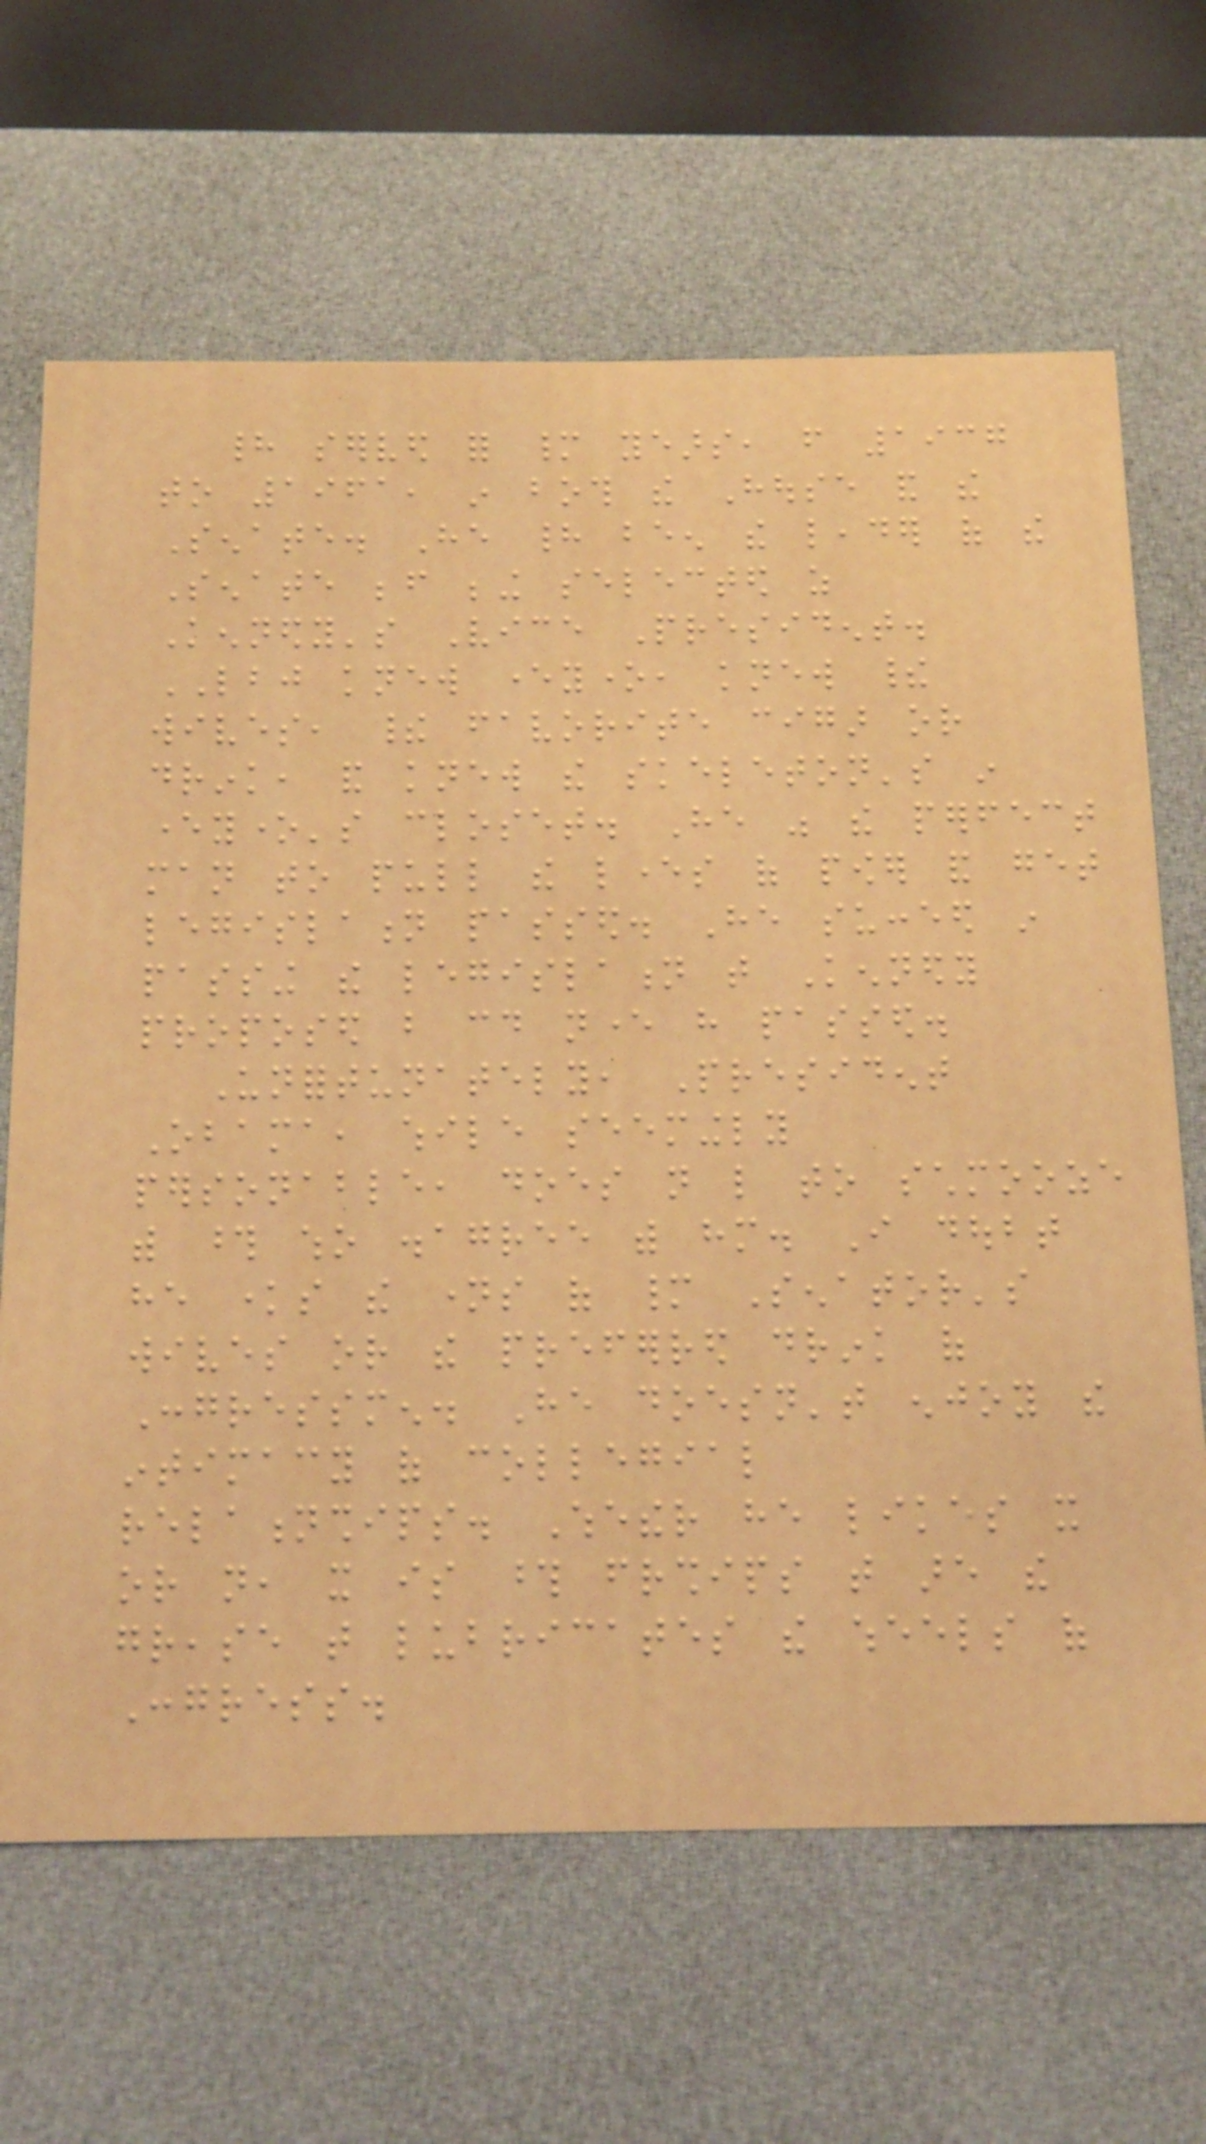had served for many years, from 1937
to 1961, in both the House and the
Senate. He had been the leader of the
Senate before being selected as
Kennedy's Vice President.
LBJ knew everyone, knew their
wives, their favorite cigar or
drink, and knew the skeleton's in
everyone's closet. He was the perfect
man to pull the levers of power and get
legislation passed. He succeed in
passing the legislation that Kennedy
proposed but could never have passed.
Unfortunately, President
Obama, while seemingly
personable, does not like to schmooze
with those who disagree with him. I doubt
he knows the names of many Senator's
wives or the preferred drink of
Congressmen. He doesn't enjoy the
intimacy of collegial
relationships. Whether he likes it
or not, it is those friendships that are the
grease that lubricates the wheels of
Congress.
